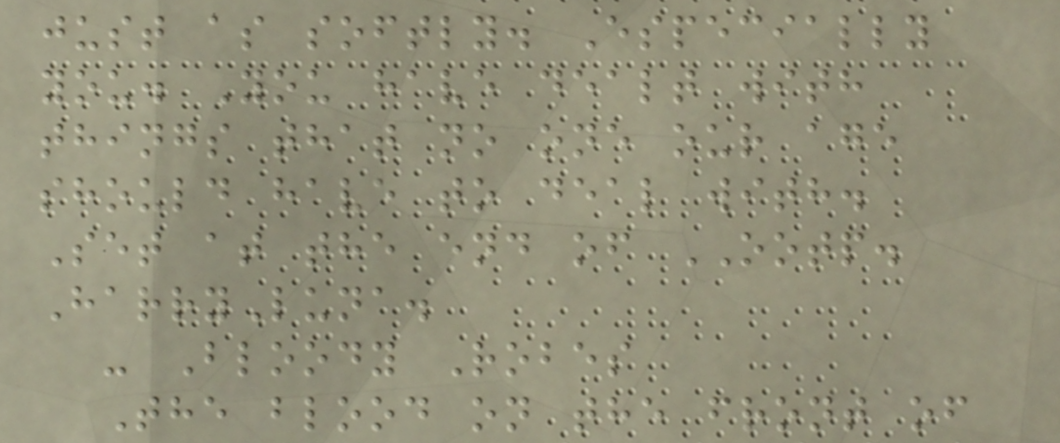just as softly. Especially
you. You have dealt with
things that no one our age
should have to deal with.
Set at the end of OOTP.
HarryLuna.
- Bloody Robes
The blood on the front of
